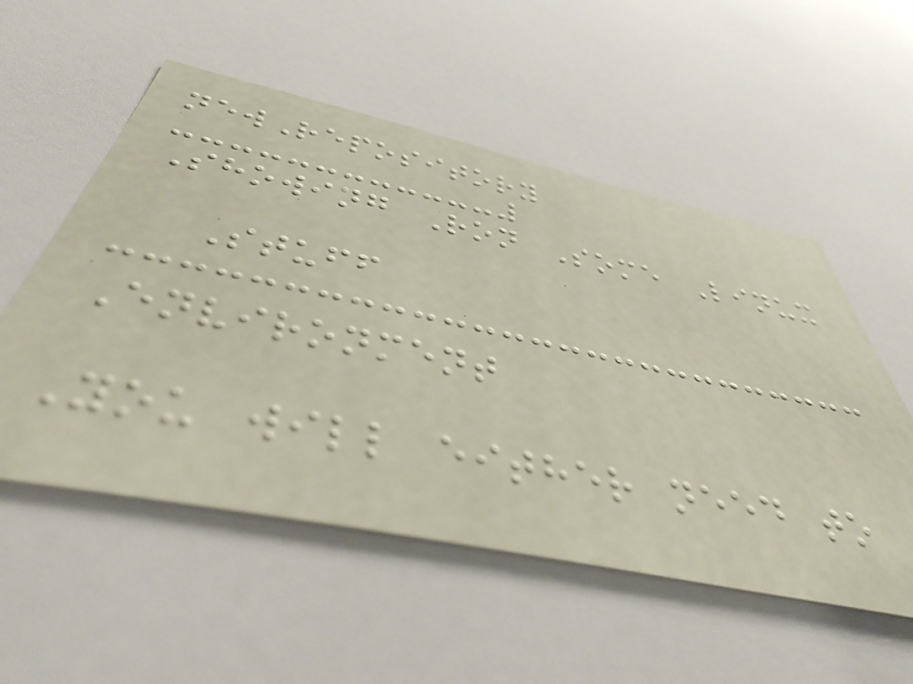newRepository
Showing Ron Some Linux
Stuff
Environment
You will either need to
